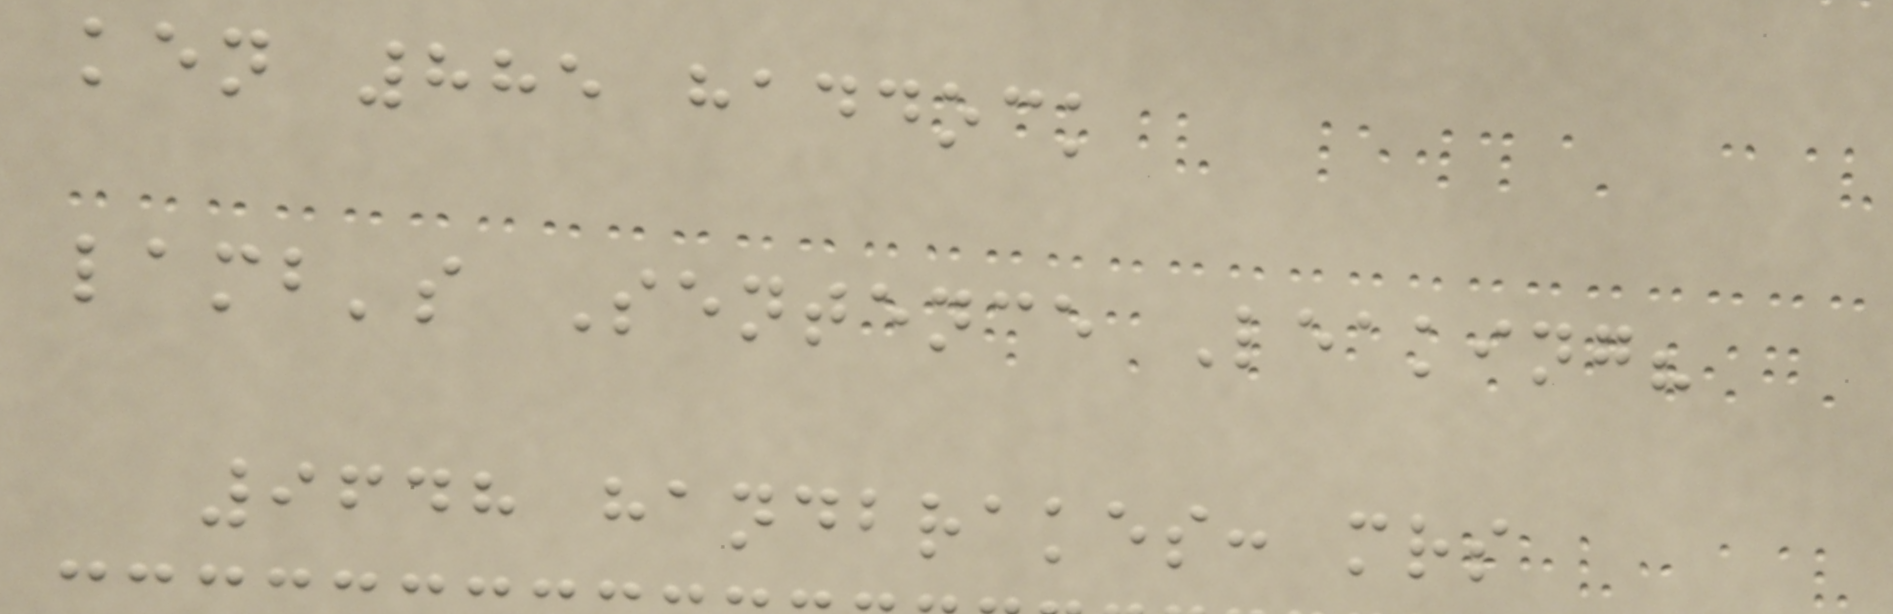ken 885 haddock
lamb's Sentence Leaking?
9648 handbrakes: mrs
